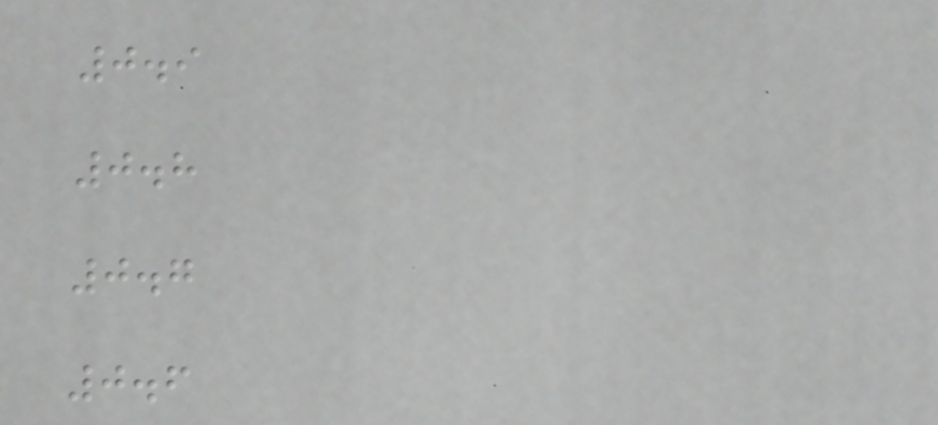0.9
0.8
0.7
0.6
